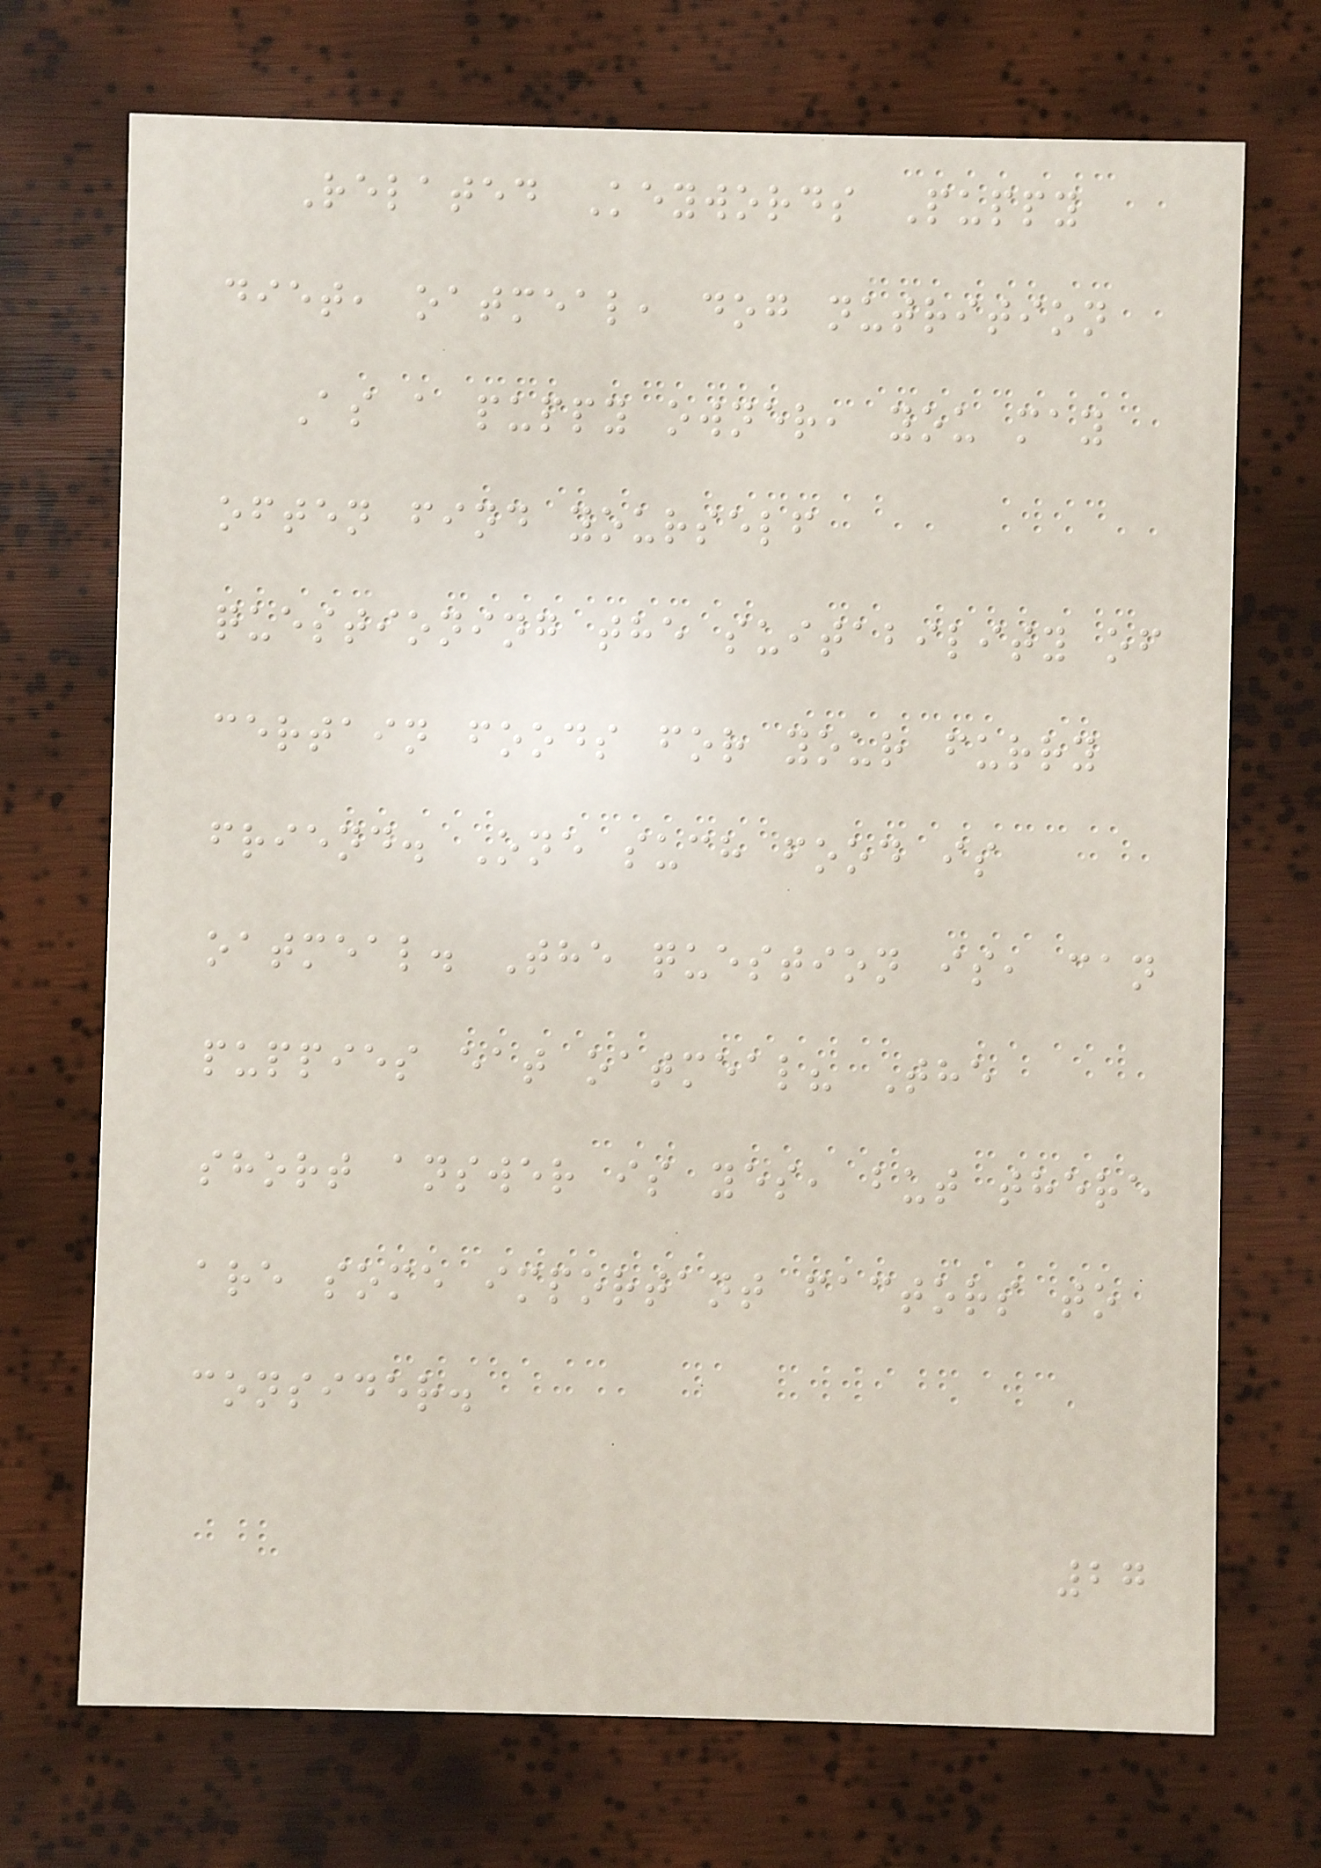Related Keywords Puppy
diet, oatmeal, dog nutrition
As a puppy owner, you may
often find yourself
questioning the suitability of
certain foods for your furry
friend. One such food is
oatmeal. The question is, can
puppies eat oatmeal? The
short answer is yes, but there
are some important factors to
consider.
27
